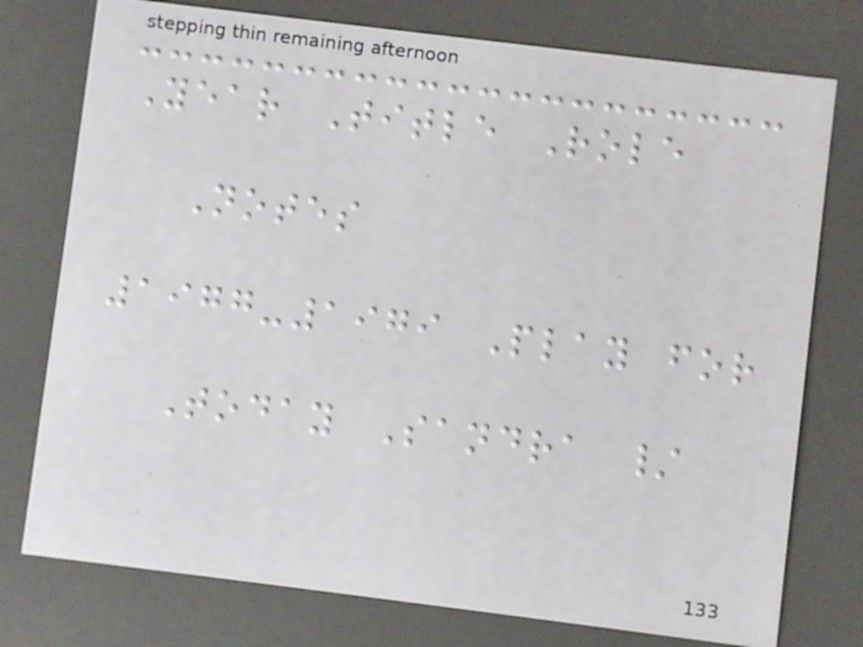Year Title Role
Notes
1977-1979 Play for
Today Sandra /
